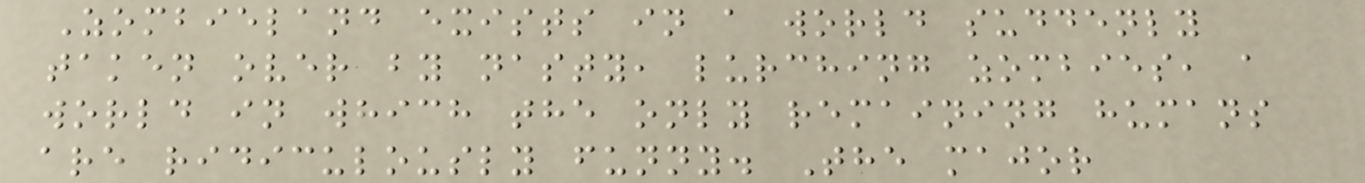Zombieland exists in a world suddenly
taken over by nasty, lurching zombies, a
world in which the only remaining humans
are ridiculously funny. The major
